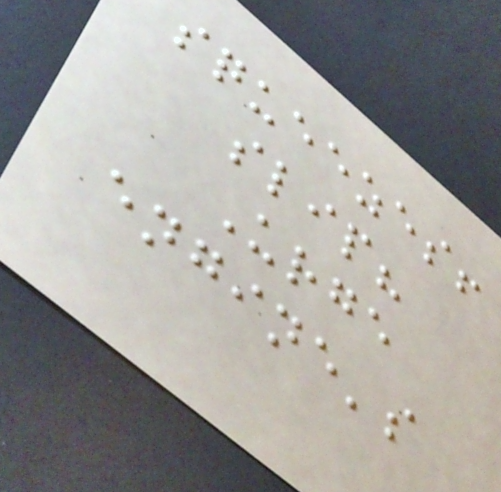squeezes!
slip?
Urge
engine's
